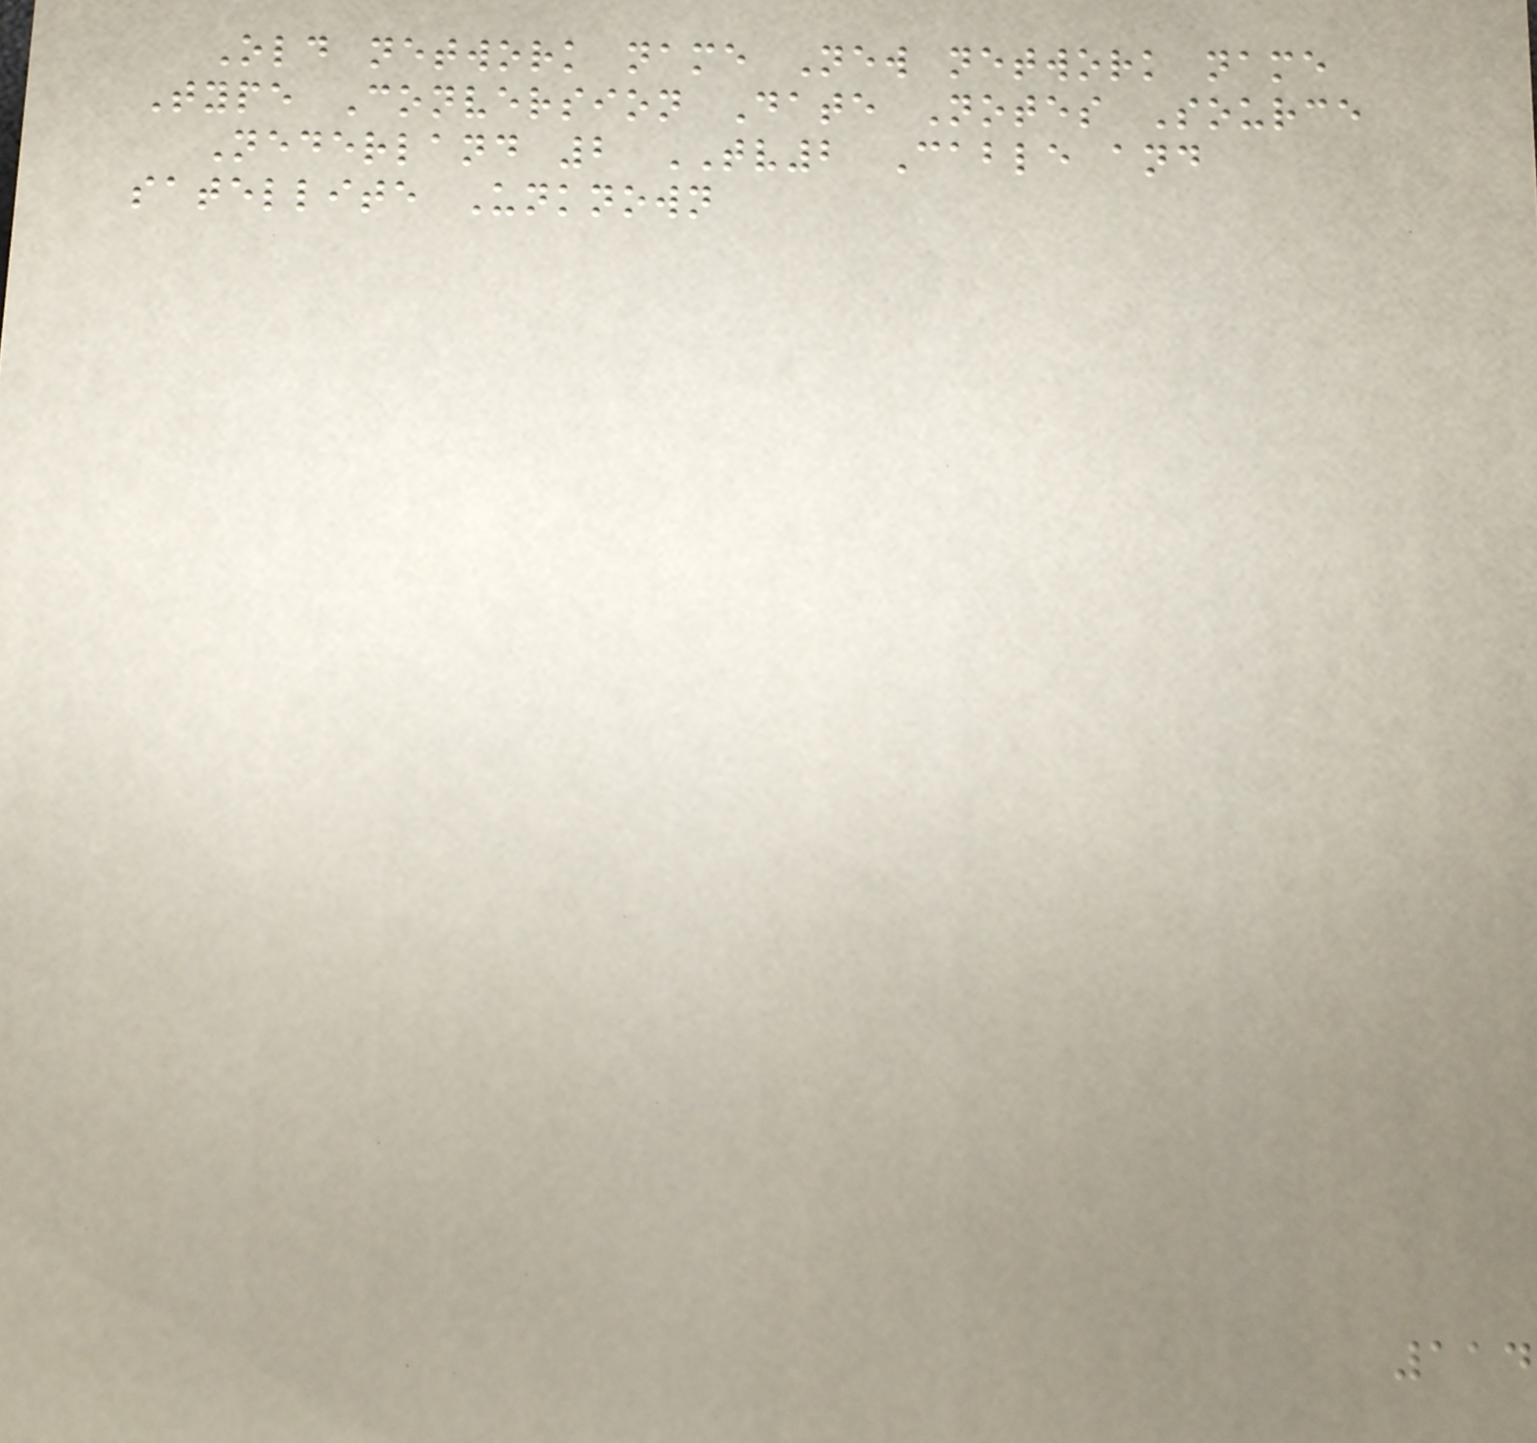Old network name New network name
Type Conversion Date Notes Source
Nederland 2 TV2 Cable and
satellite Unknown
114
